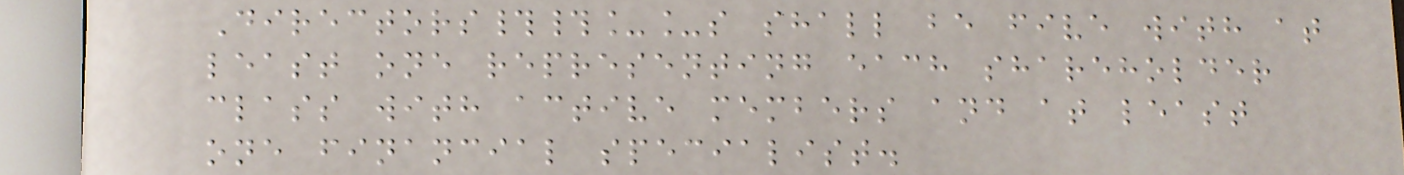Directors##__s shall be five with at
least one representing each shareholder
class with active members and at least
one financial specialist.
